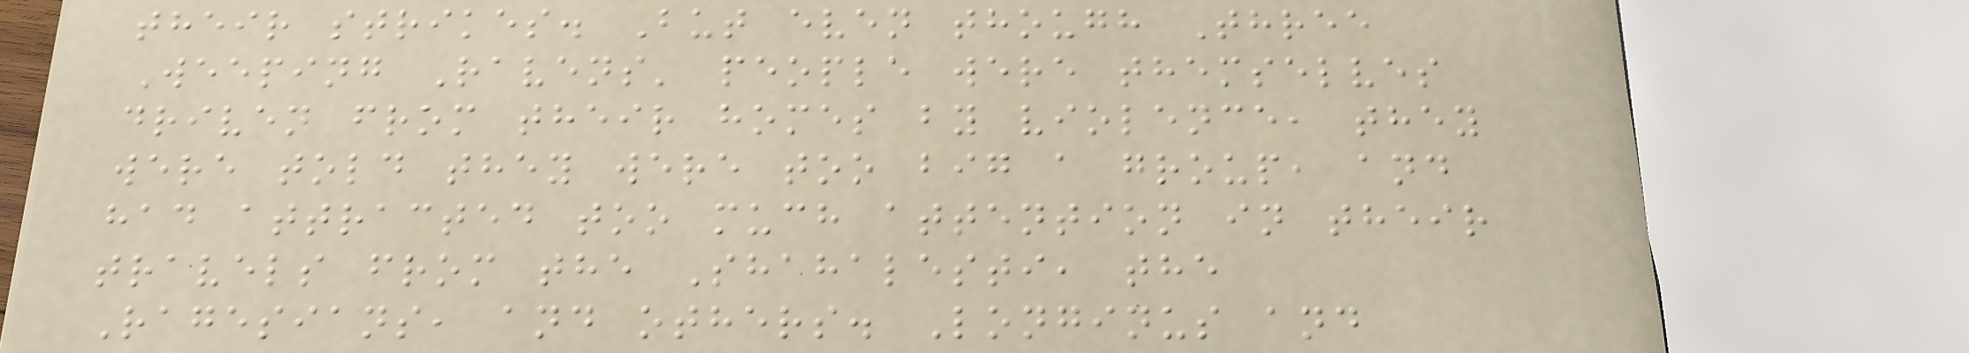their strikes. But even though Three
Weeping Ravens' people were themselves
driven from their homes by violence, they
were told they were too big a group, and
had attracted too much attention in their
travels from the Shahalesti, the
Ragesians, and others. Longinus and
